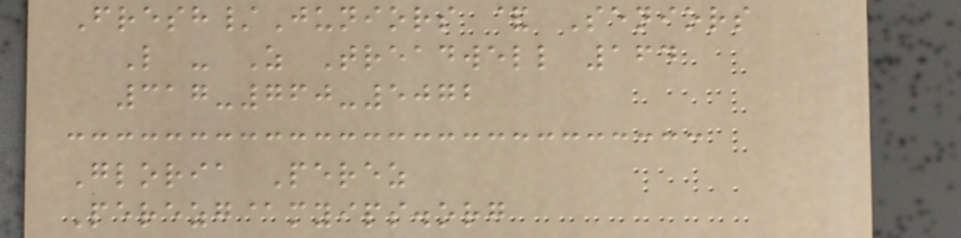Fresh/Juniors & Seniors
L - Z Treadwell 164
317-760-5072
Gloria Perez
Perezg@myips.org
